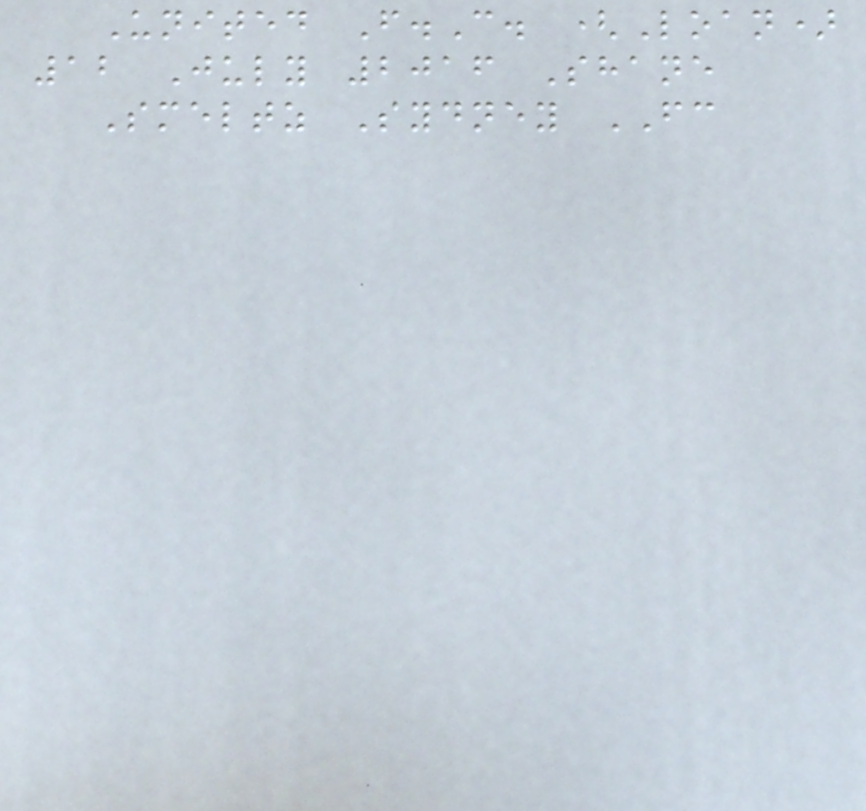United F.C. (Loan)
12 July 2016 Shane
Smeltz Sydney FC
